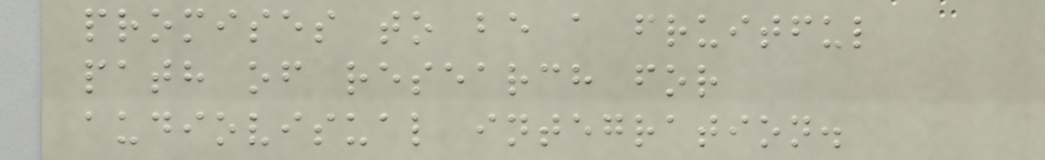promises to be a fruitful
path of research for
audiovisual integration.
